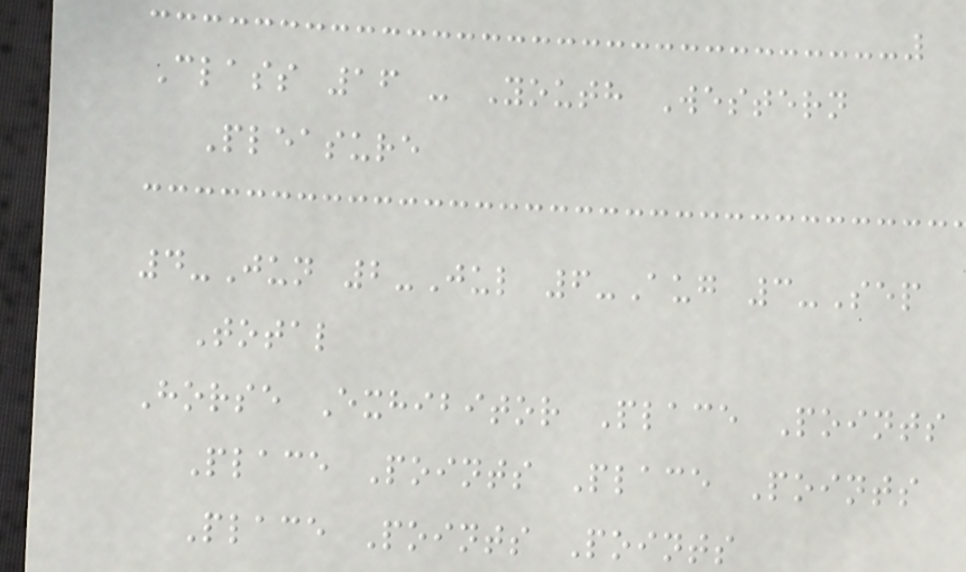Class 16 - Youth Western
Pleasure
4-Jun 2-Jul 6-Aug 3-Sep
Total
Horse Exhibitor Place Points
Place Points Place Points
Place Points Points
